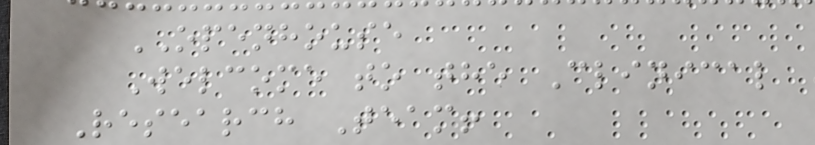OPENHOUSE
Welcome to the Clinical
Research Team!
